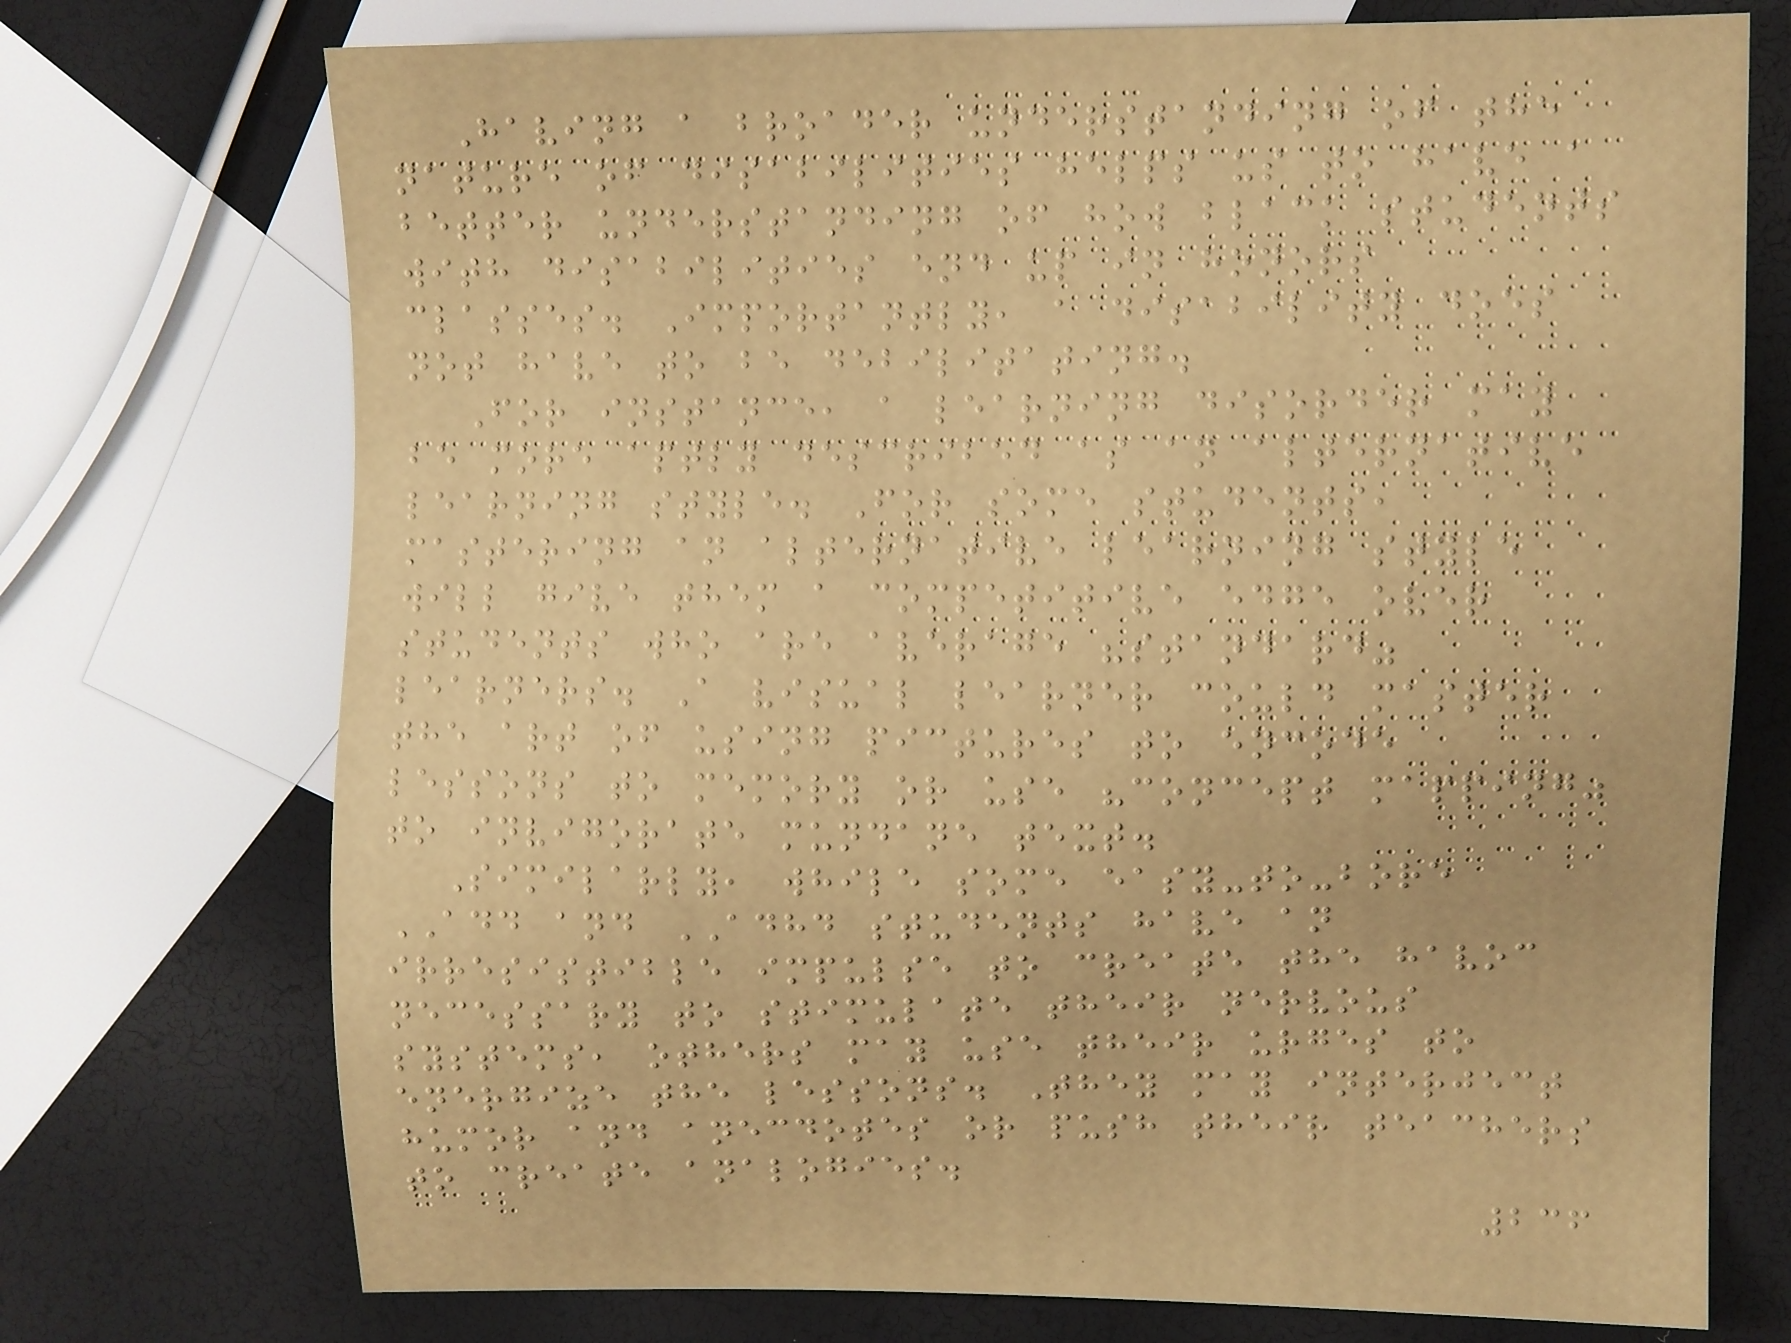Having a broader understanding of the
nature of disabilities helps us to have a
better understanding of how black students
with disabilities end up in honors
classes. Importantly, a disability does
not have to be debilitating.
For instance, a learning disorder may
be more aptly described as an alternative
learning style. For some students,
mastering an alternative learning style
will give them a competitive edge over
students who are average "standard"
learners. A visual learner could master
the art of using pictures to encode
lessons to memory or use "concept mapping"
to invigorate mundane text.
Similarly, while some easy-to-bore
ADD and ADHD students have an
irresistible impulse to create the havoc
necessary to stimulate their nervous
systems, others may use their urges to
energize the lessons. They may interject
humor and anecdotes or push their teachers
to create analogies.
236
